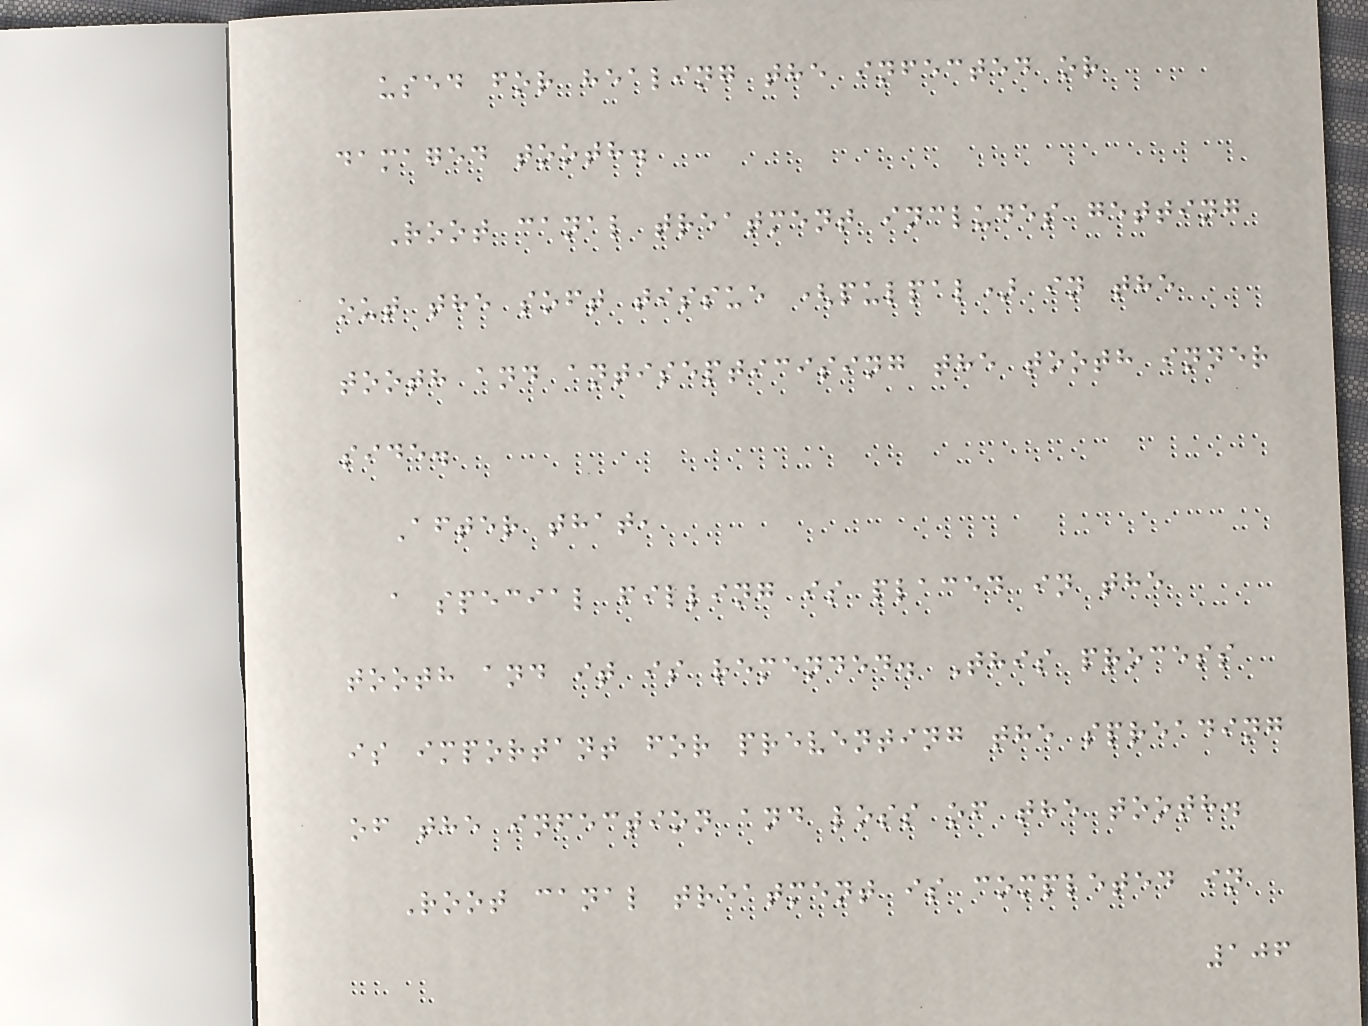used for healing the infected or
damaged tooth.
Root canal treatment includes getting
out the soft tissue (pulpal) in the
tooth and antisepticising the tooth inner
side.
After that,
a special filling is placed in the
tooth and it is remended. This process
is important for preventing the spreading
of the infection and loss of the tooth.
Root canal treatment is completed in
106
